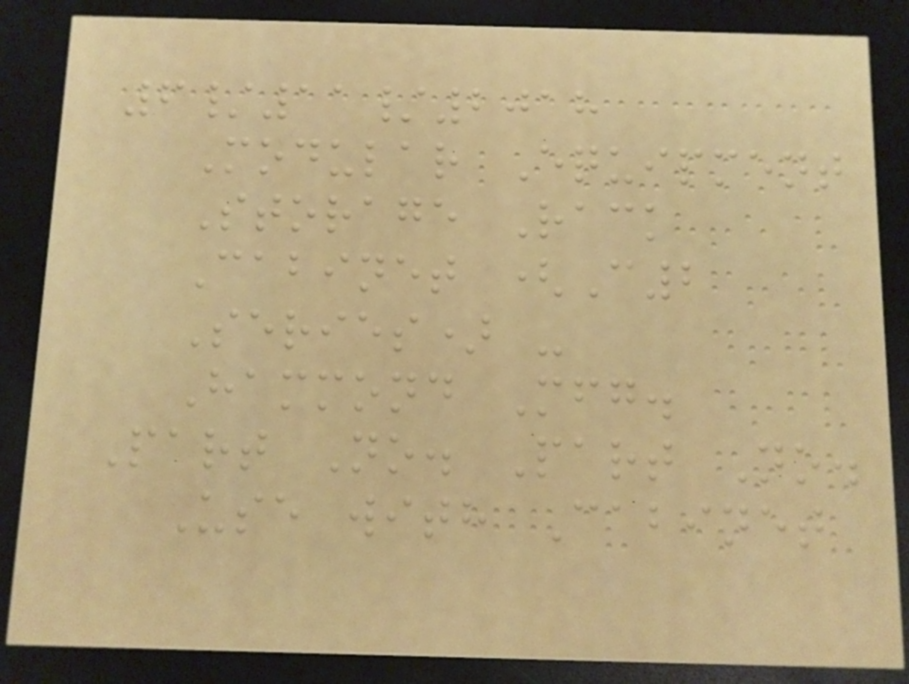6/11/2018
Modular Equipment
Storage Rack
Cabinet (C2
Series) -
Hammond Mfg.
Part No. Part No.
Use with Cabinet
